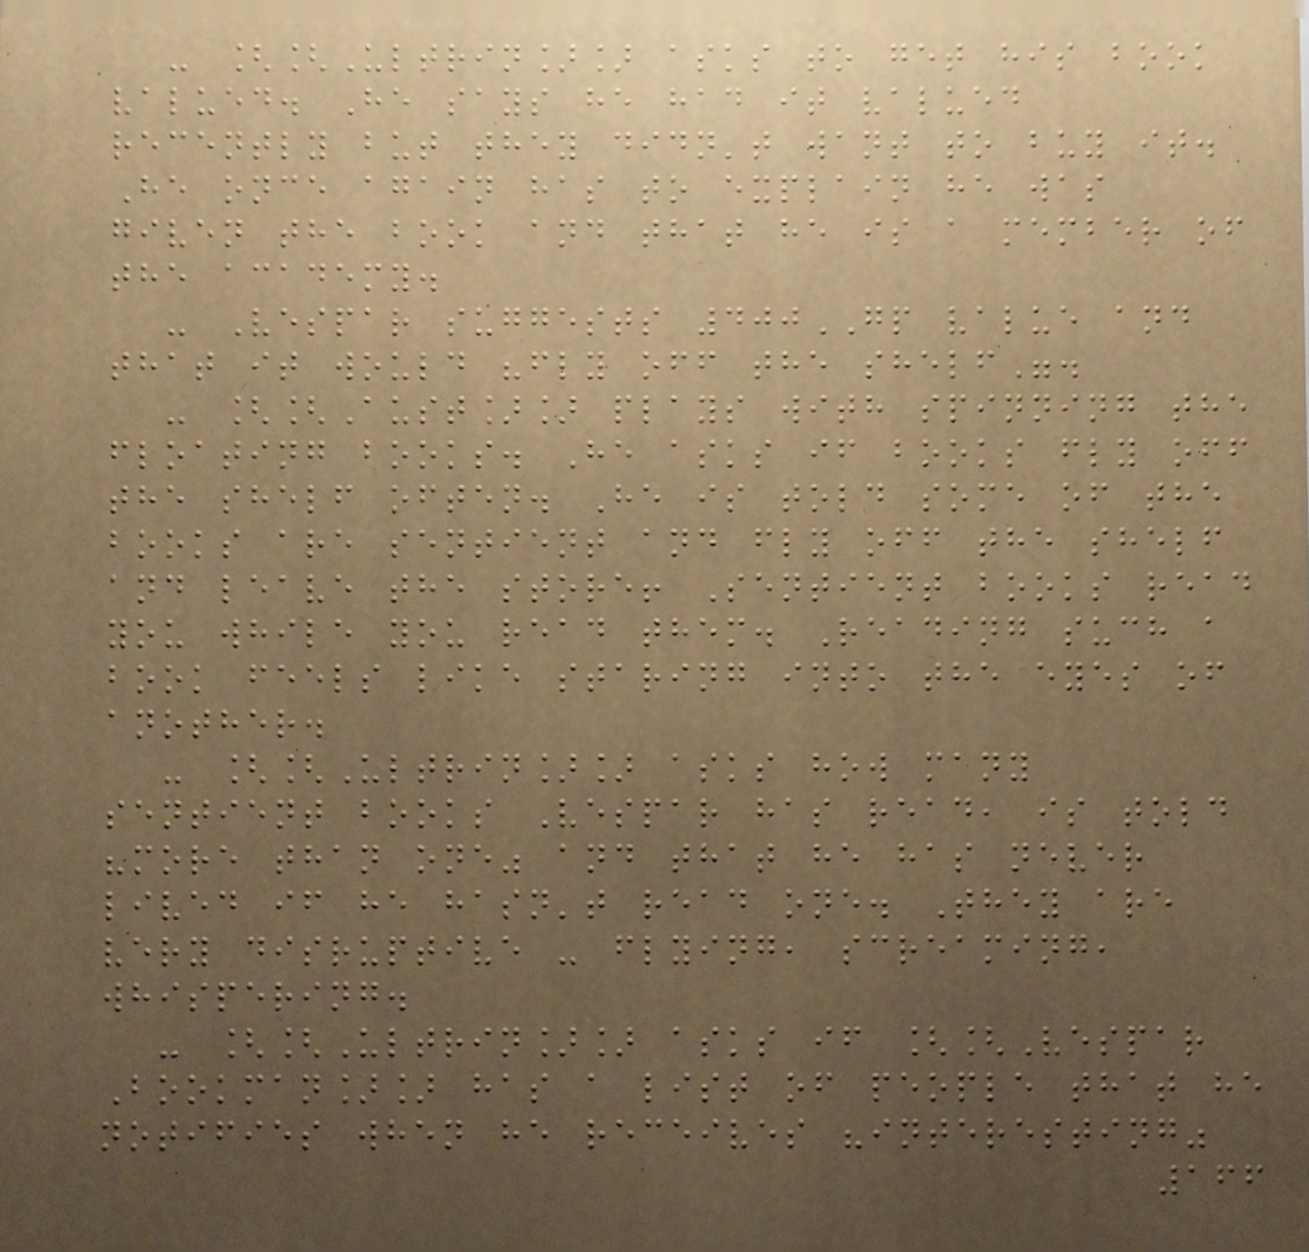- [[Ultrin]] asks to get his book
valued. He says he had it valued
recently but they didn't want to buy it.
He once again has to explain he was
given the book and that he is a member of
the academy.
- Vespar suggests 400GP value and
that it would "fly off the shelf".
- [[Aust]] plays with spinning the
floating books. He asks if books fly off
the shelf often. He is told some of the
books are sentient and fly off the shelf
and leave the store! Sentient books read
you while you read them. Reading such a
book feels like staring into the eyes of
another.
- [[Ultrin]] asks how many
sentient books Vespar has read, is told
"more than one" and that he has never
lived if he hasn't read one. They are
very disruptive - flying, screaming,
whispering.
- [[Ultrin]] asks if [[Vespar
Bookman]] has a list of people that he
notifies when he receives "interesting"
166
